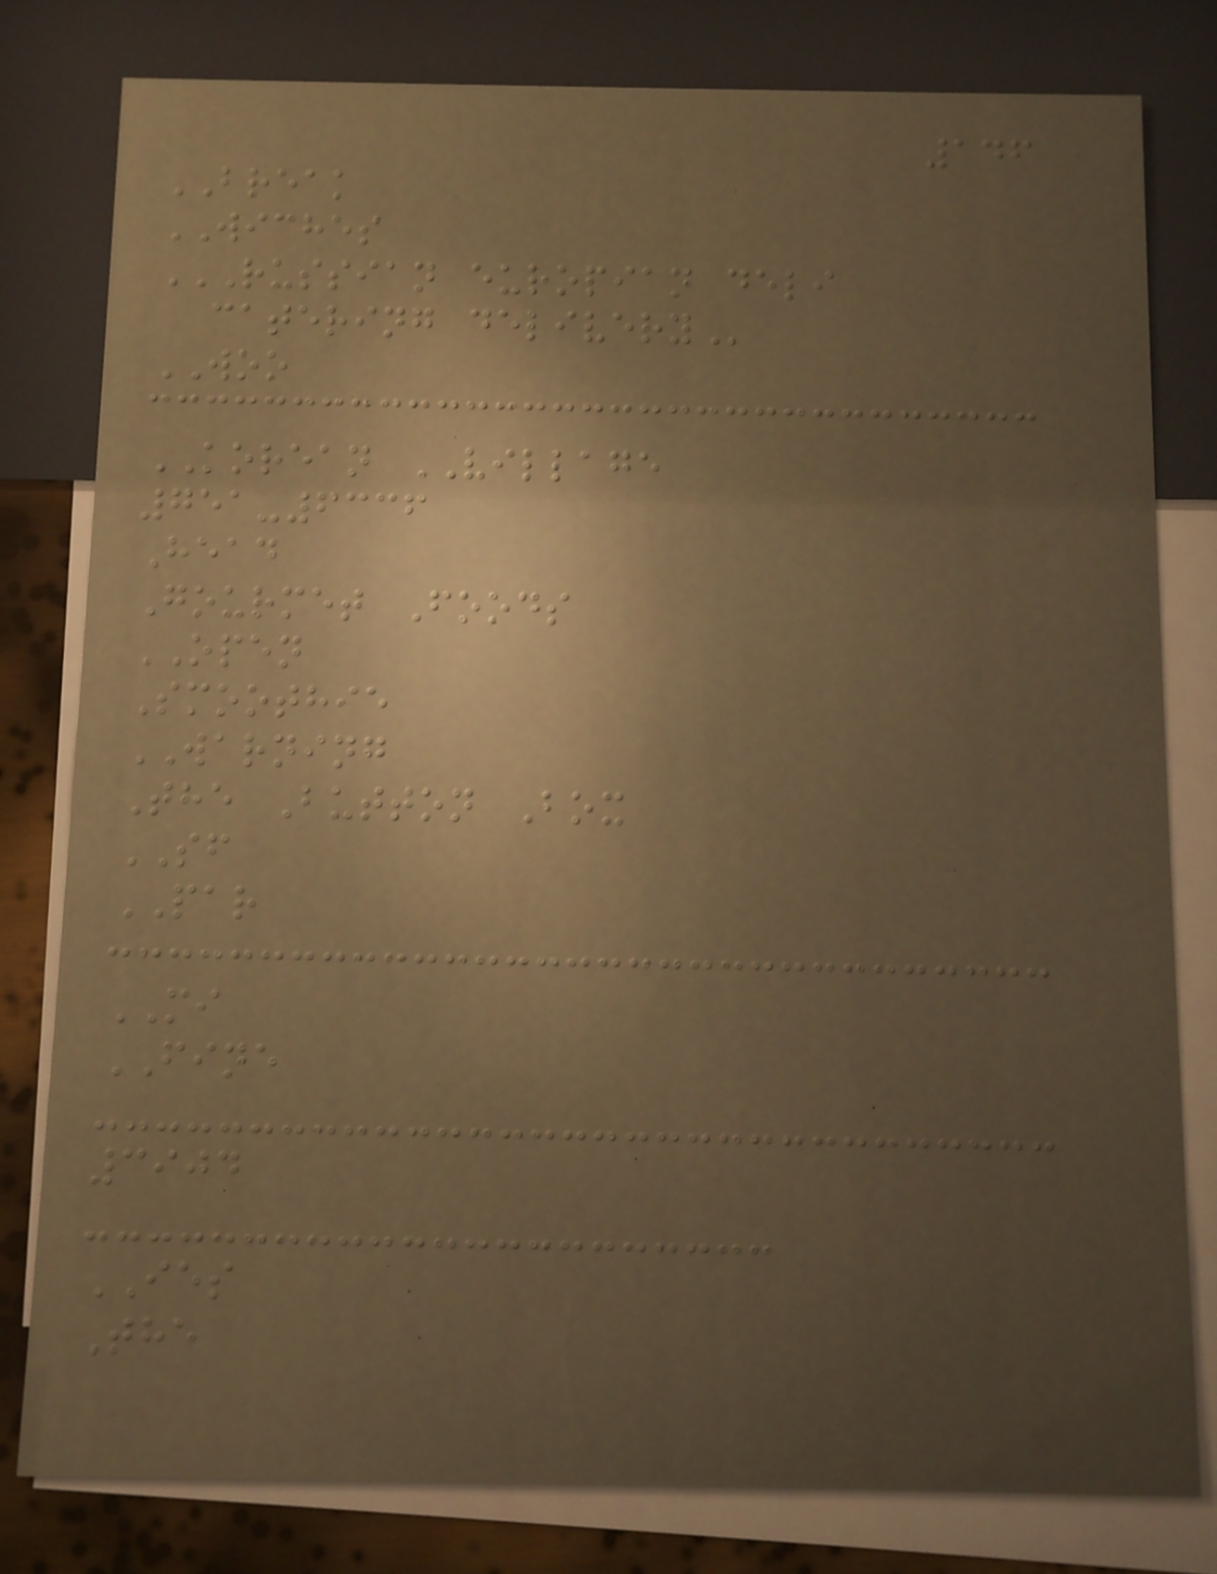146
BREAK
WICHES
RUSSIAN EUROPIAN DELI
CATERING DELIVERY
WOO
KOREAN VILLAGE
751-6336
Head
Gourmet Foods
OPEN
Smoothie
WARNING
The Button Box
SF
PAR
MI
FINE
3904
IES
The
